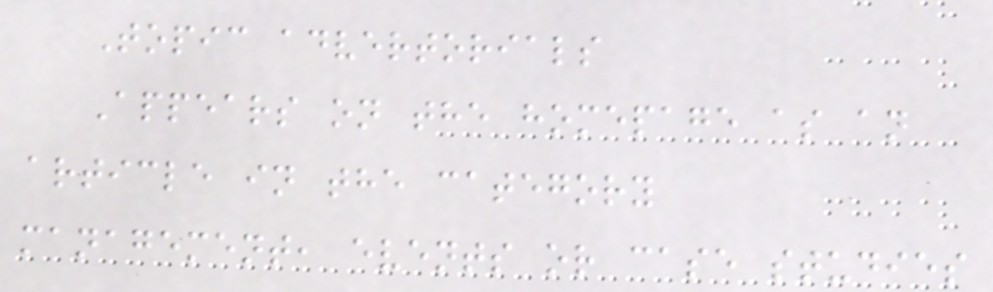Topic advertorials
Appears on the homepage as an
article in the category
management, events or case studies
